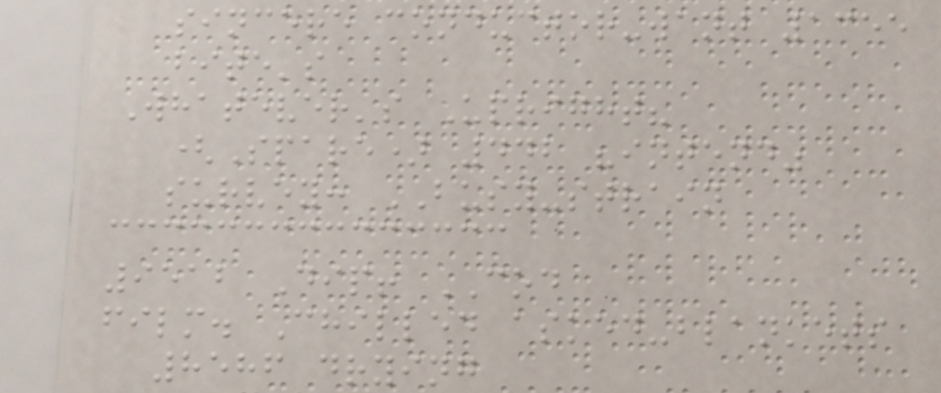sincere conductor-want 1355
bite's
Whatever's Upright?
(Spare) 442 "intend"
survey: BUSY-strain
9512 Dip! COD
film. Chilled asked-blankets
8586 drying
